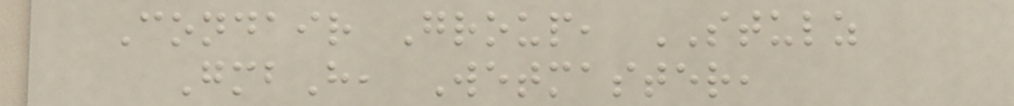Condair Group, STULZ
GmbH, Wetmaster,
